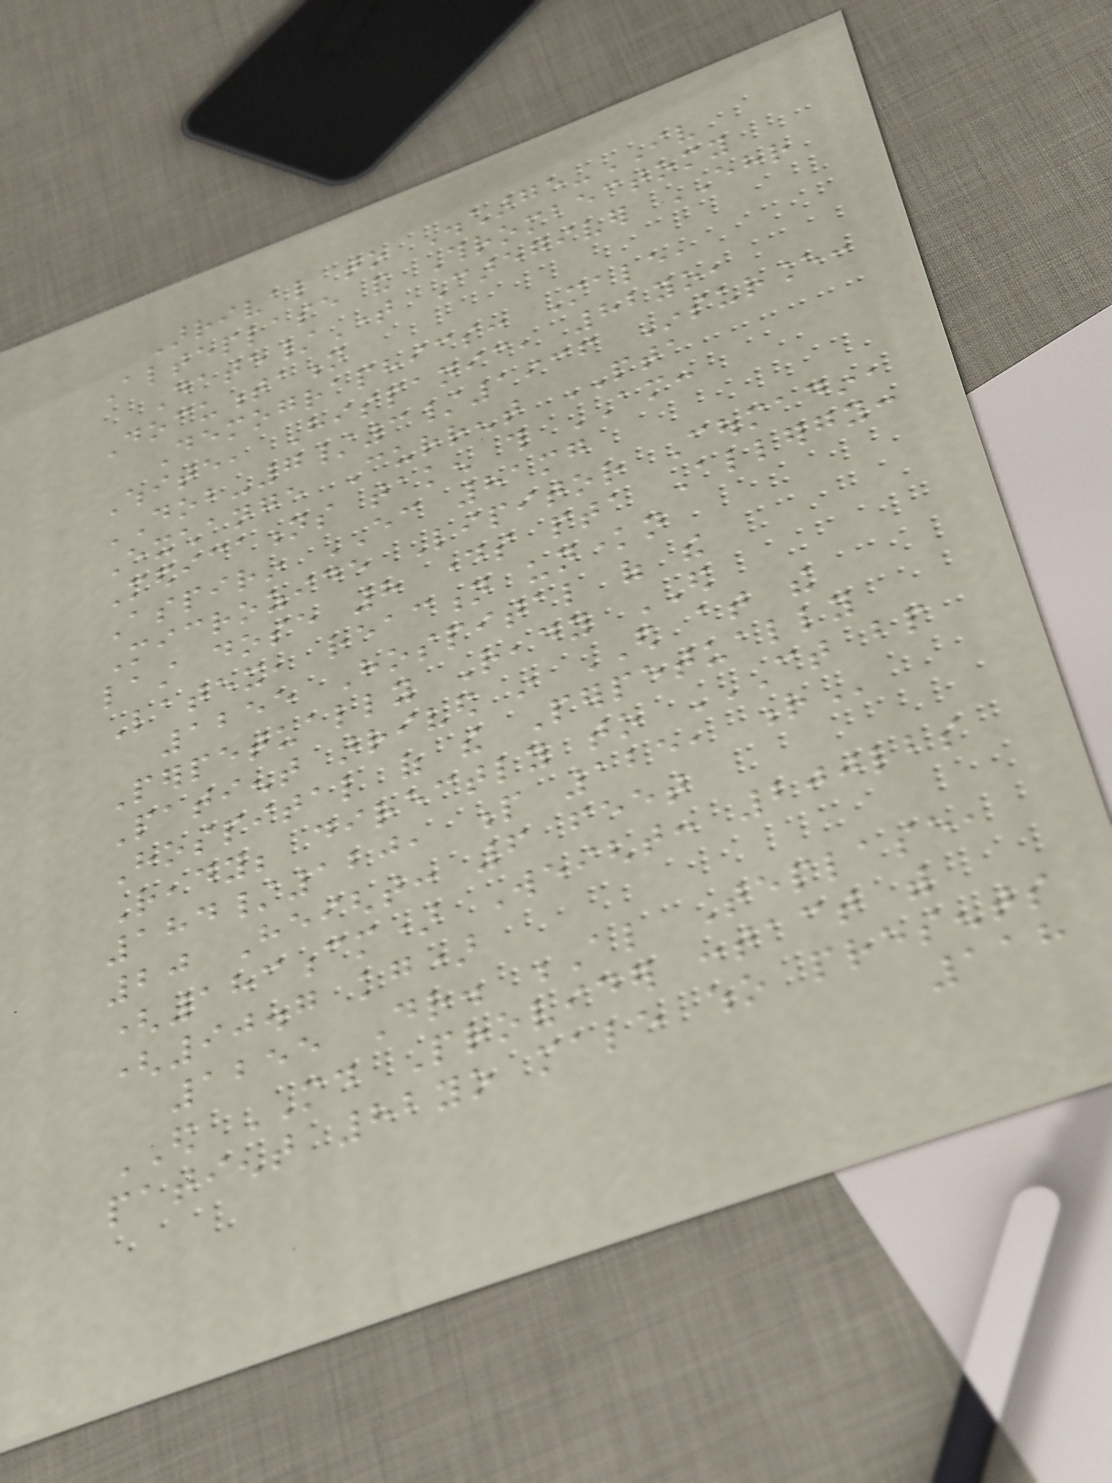Arrival to Discharge-IV
Alteplase and Thrombectomy
Date/Time Caregiver EHR
Documentation
Demographics: Male,
White, Hispanic, 82yo,
DOB-7/3/1936 Insurance:
Exchange Current PTA
Medications taken this AM:
Aspirin EC 81mg
Microzide Lipitor Coumadin,
last dose 8 days pta Allergy:
Latex, reaction unknown
1255 Hospital of the
Perpetually Ready ED
Patient arrived in ED at the
Hospital of the Perpetually
Ready; directly to CT BP
184/120, P 125, R
20 Height: 6 feet
(183cm) Weight: 200lbs
(90.7 kg)
1255 Dr. Al Teplase,
ED MD Provider contact with
patient 82yo male who presents
118
